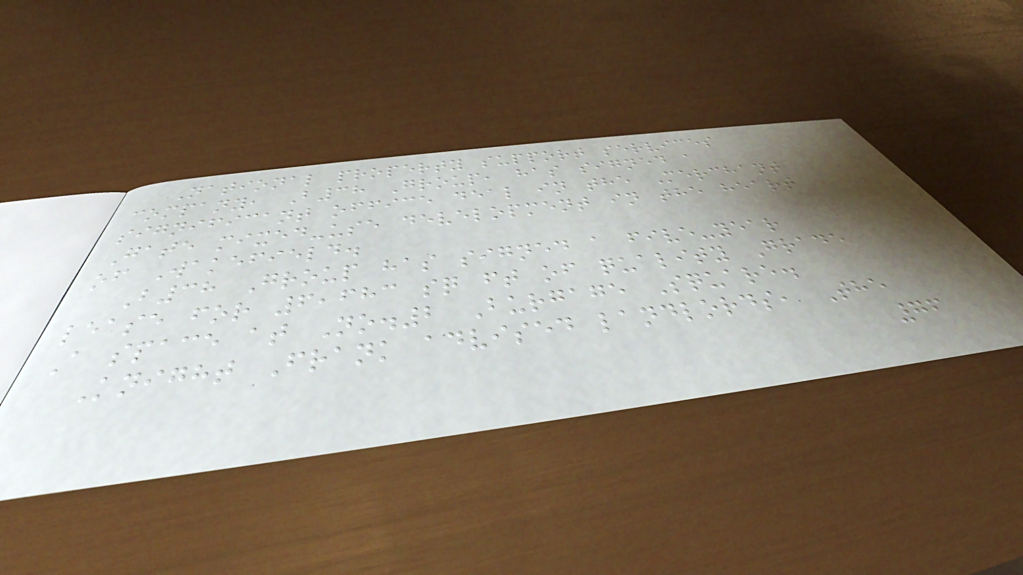National property support services
company, B38 Group, has signed a
significant office deal in the Merchant
Gate mixed-use development in the heart
of Wakefield.
B38 Group has signed a five-year
lease for 6,683 sq ft of quality Grade
A space at No.2 Burgage Square.
Knight Frank advised landlords, The
76
